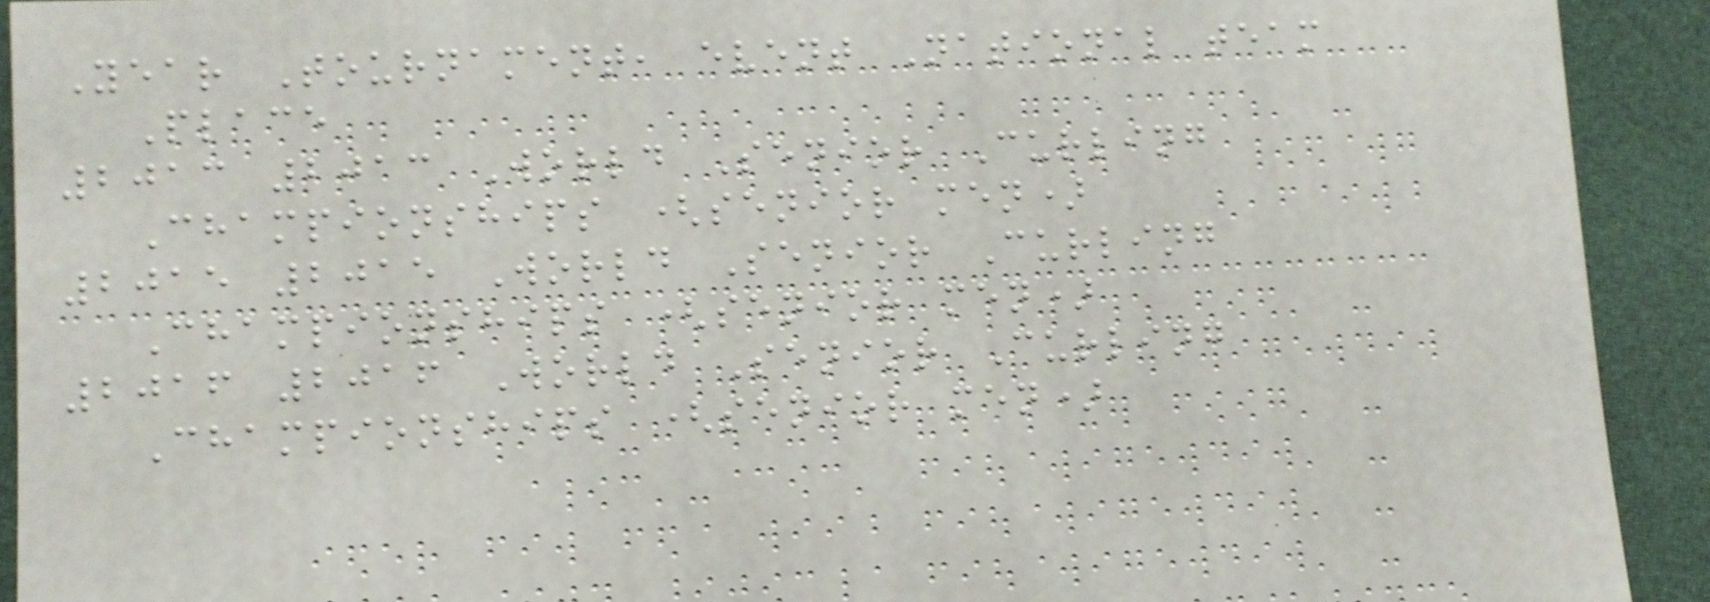Year Tournament, event National team
Place
2013 2013 World Senior Curling
Championships (senior men)
2015 2015 World Senior Curling
Championships (senior men)
2016 2016 World Senior Curling
Championships (senior men)
